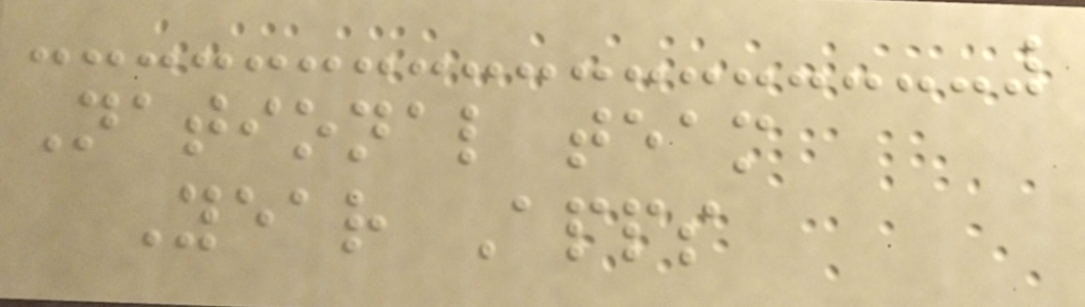National team
Year Apps
